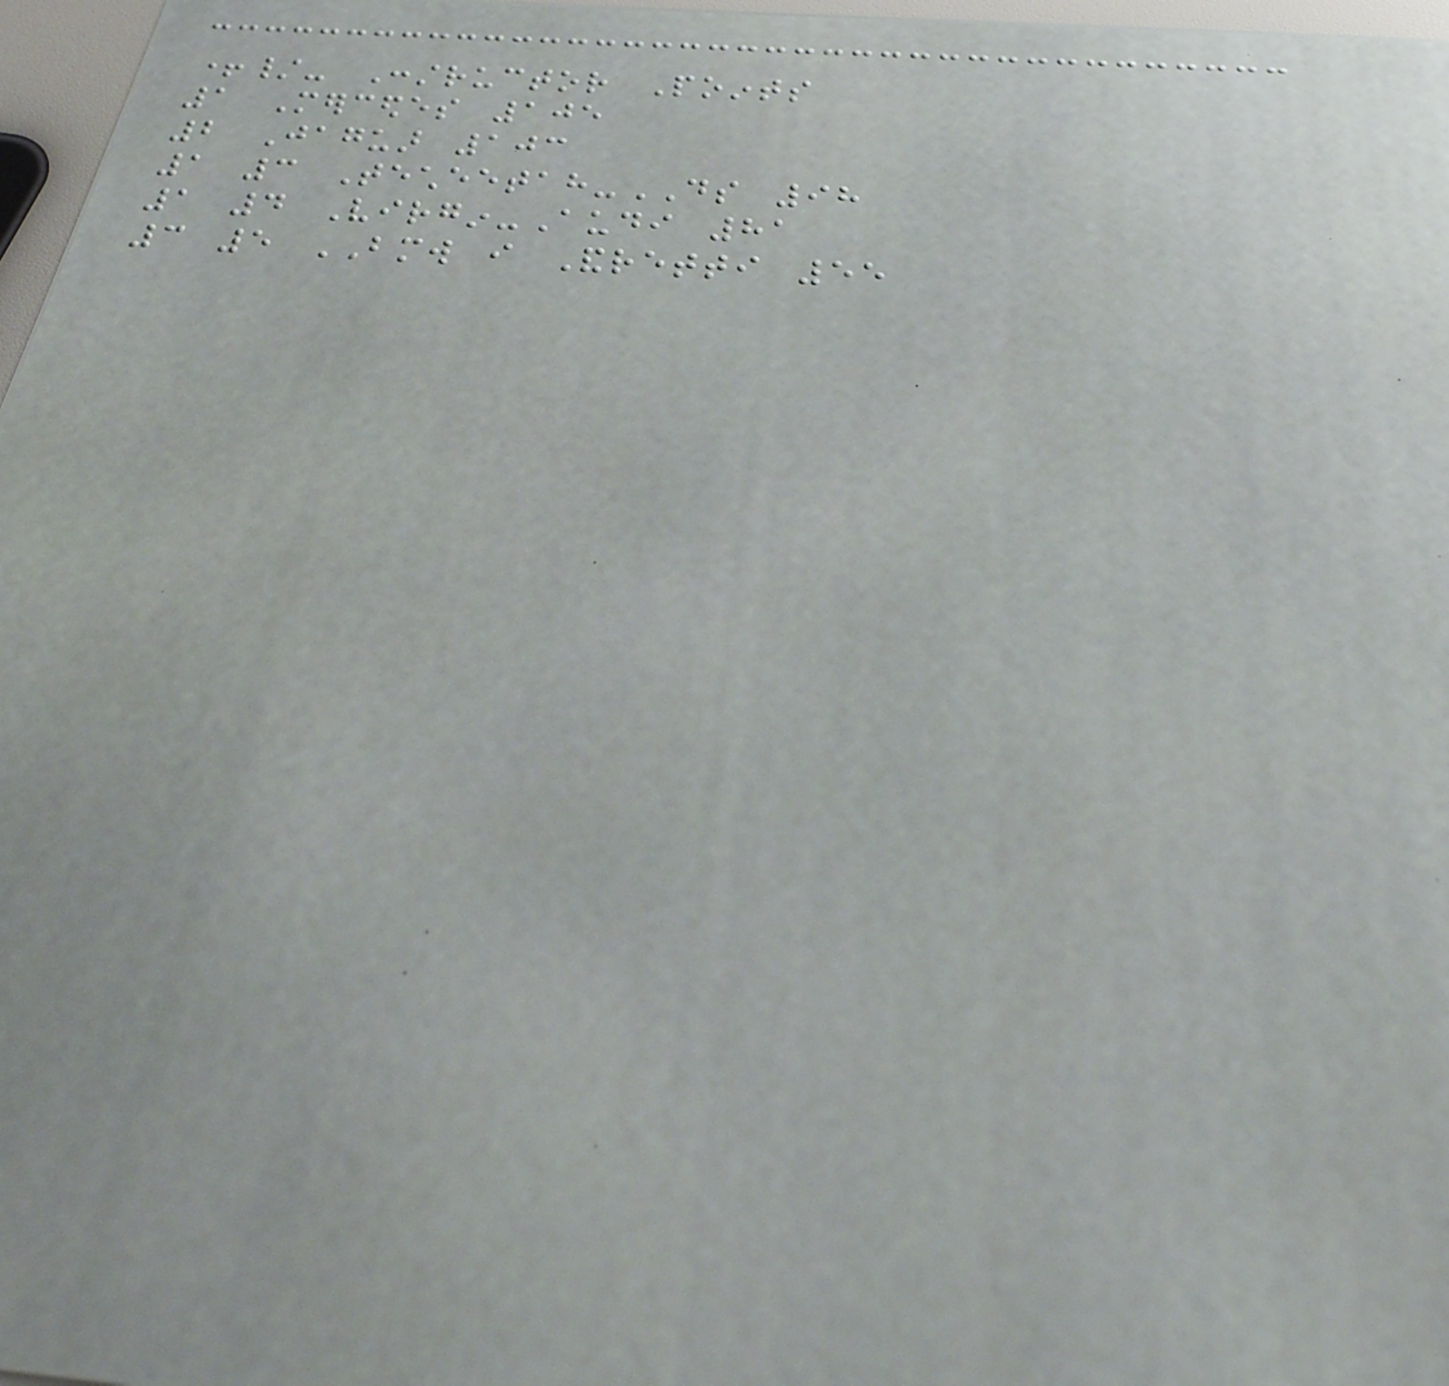+/- Constructor Points
1 Mercedes 105
2 Jaguar 103
1 3 Techeetah-DS 98
1 4 Virgin-Audi 81
3 5 BMW i Andretti 55
